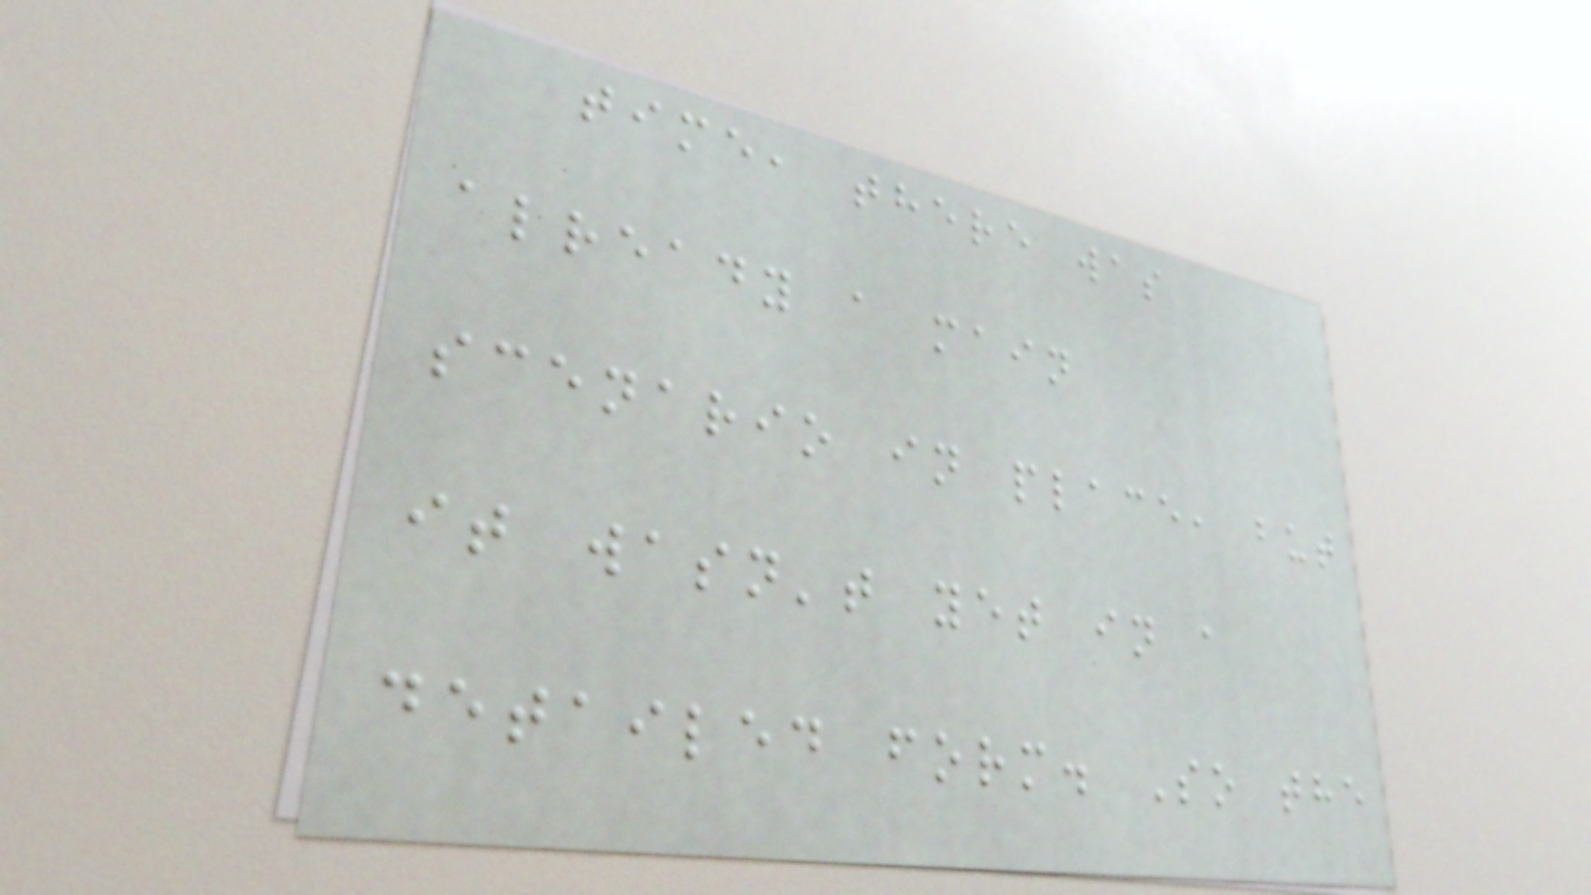time, there was
already a main
scenario in place, but
it wasn't yet in a
detailed form. So the
